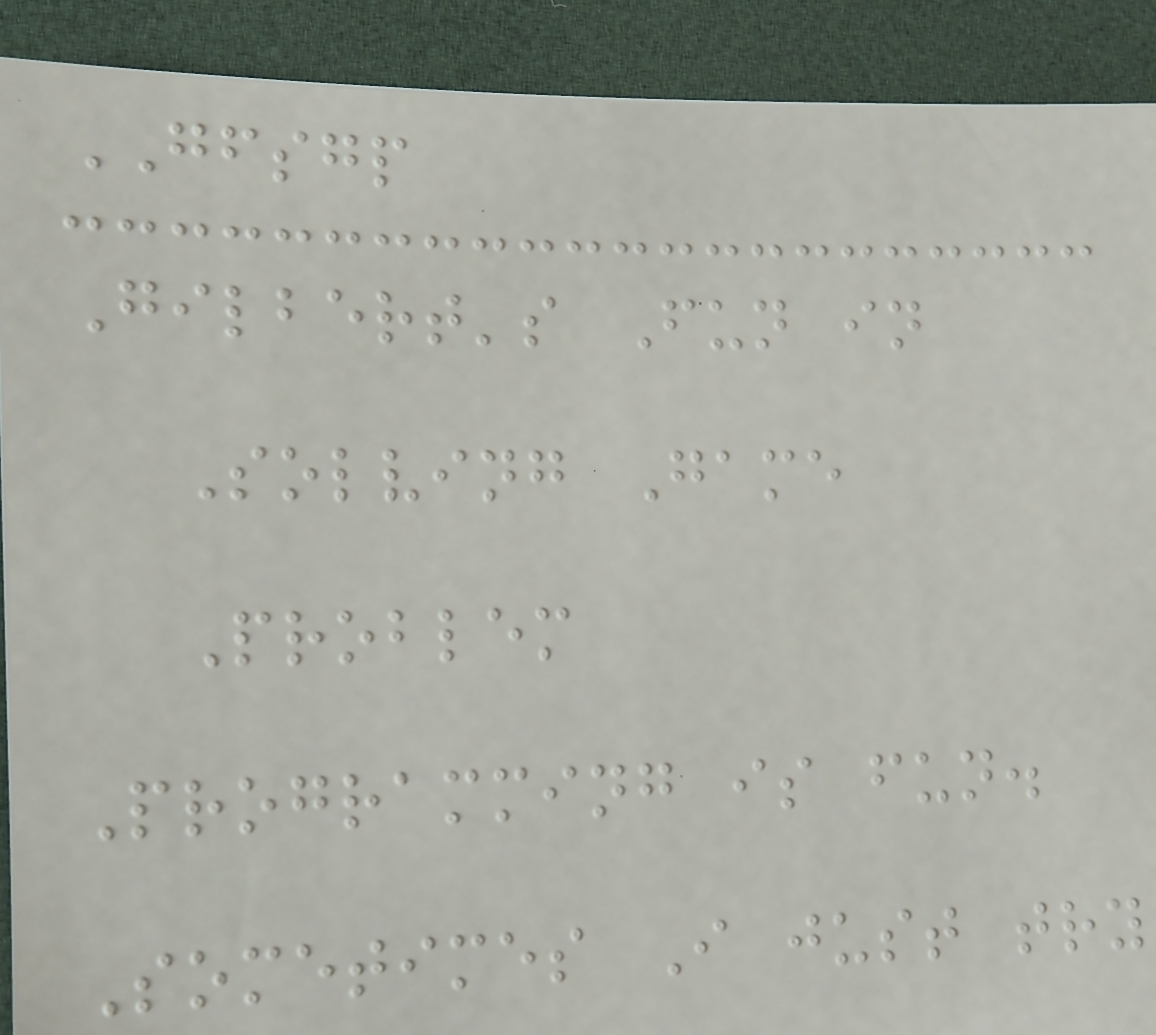GFSGP
Gilbert's Fun in
Solving Game
Problem
Programming is fun.
Sometimes I just try
